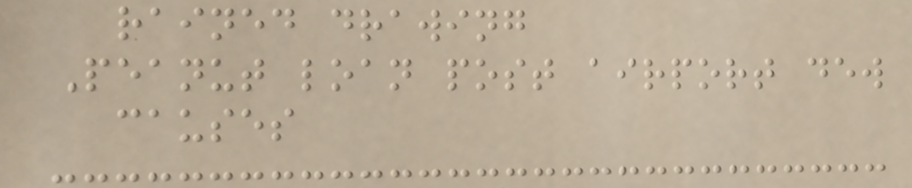rained drawing
Peanut loan post airport dew
causes
